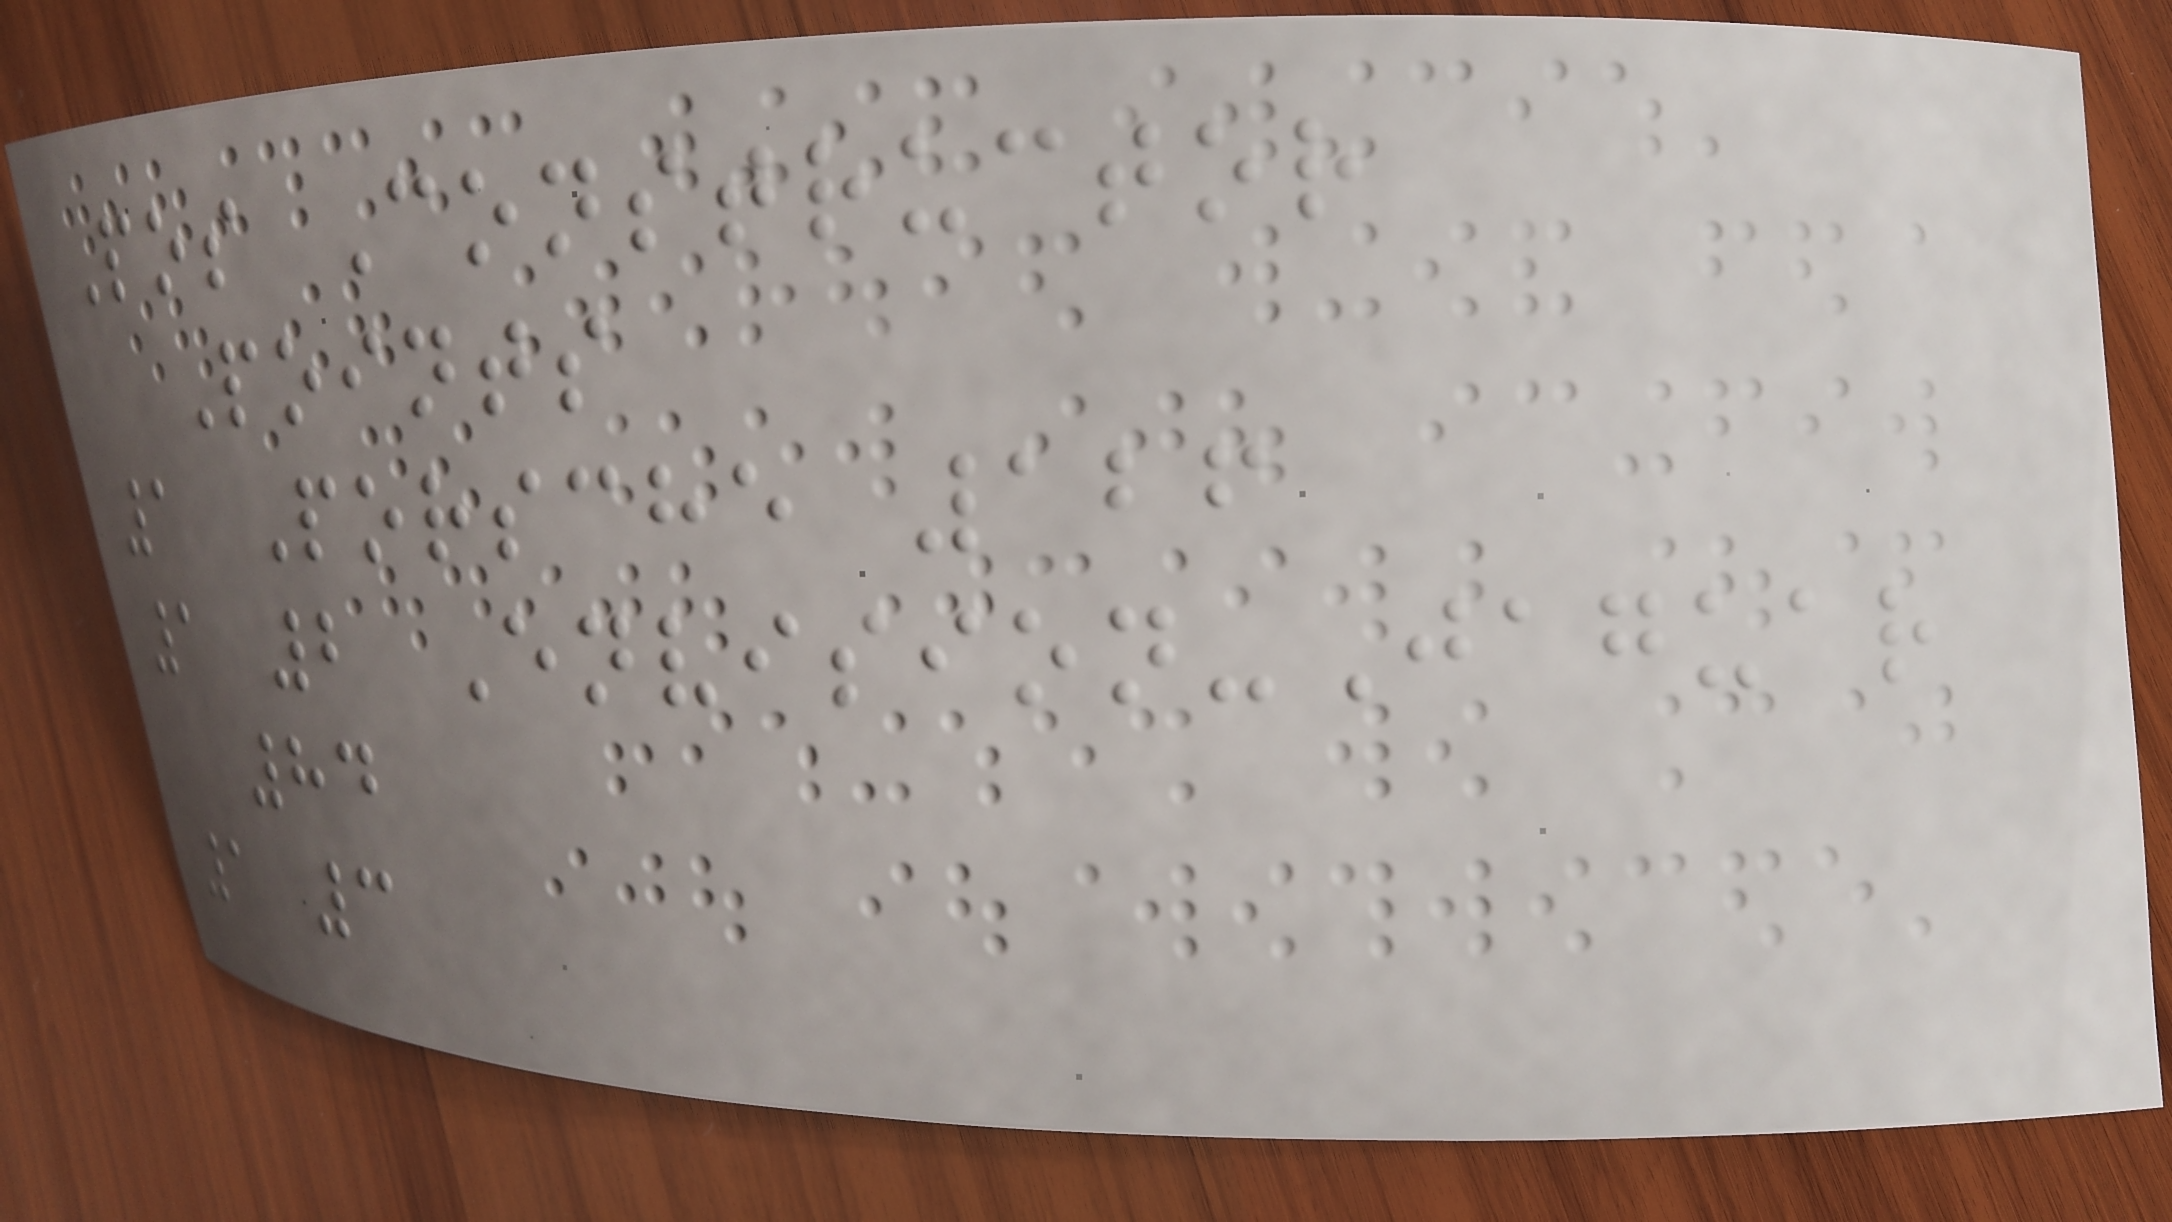Pos Constructor
Points
1 Porsche 126
1 2 Envision-Jaguar
84
1 3
